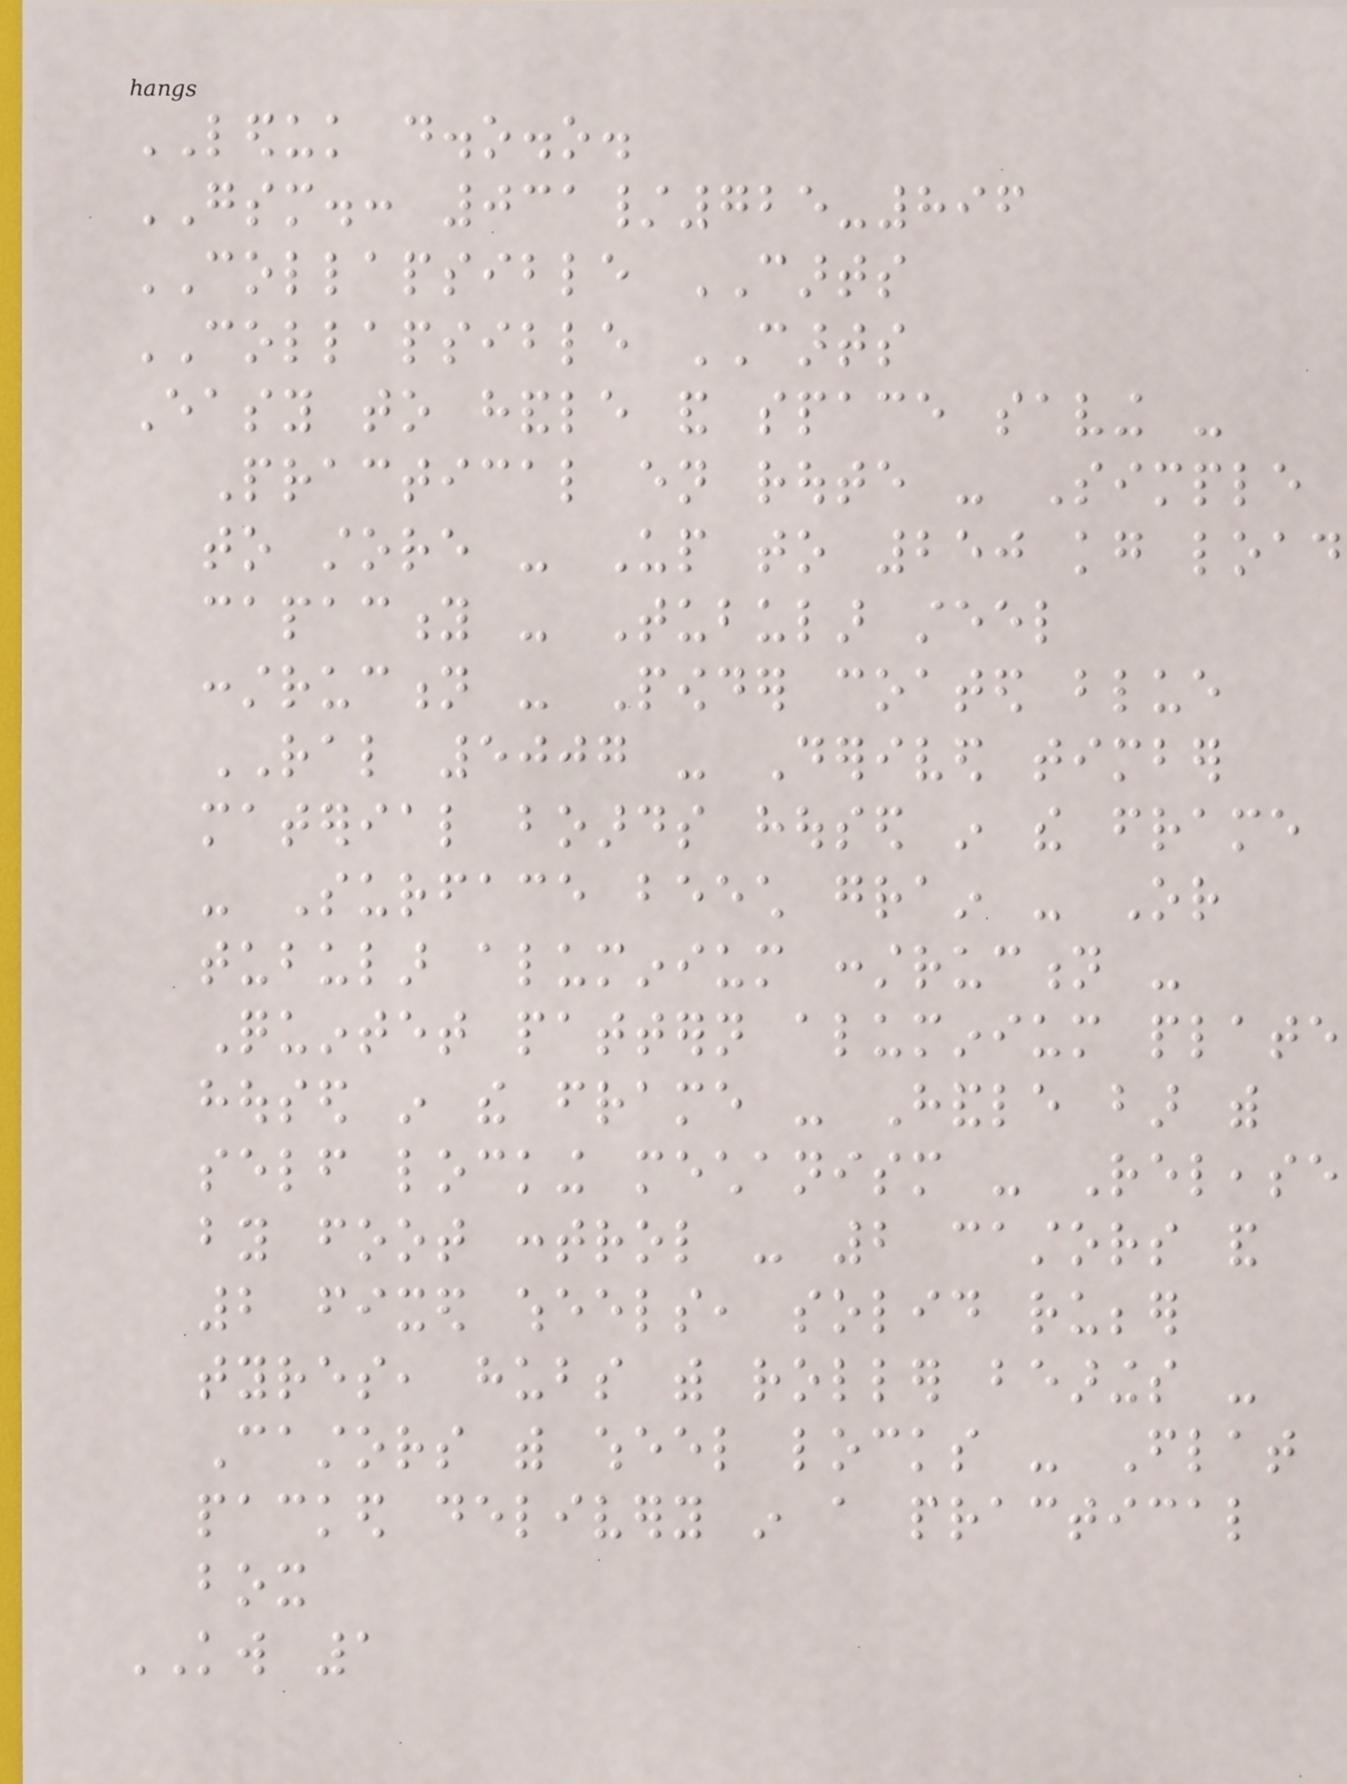LEDUK d.o.o.
GSM.: 031/725-896
COLLAPSIBLE CARTS
COLLAPSIBLE CARTS
Easy to handle and space saving -
Practical en route - Simple
to store - Up to 250 kg load
capacity - Tubular steel
construction - Powder coated blue
RAL 5007 - Derived timber
material boards housed in the frame
- Surface beech grain - Or
tubular aluminium construction -
Quintet pattern aluminium plate
housed in the frame - Handle bar with
self locking mechanism - Release
by foot control - 2 castors and
2 fixed wheels, solid rubber
tyres, hubs with roller bearings -
Castors with wheel locks - Flat
packed delivery in a practical
box
KW 1
